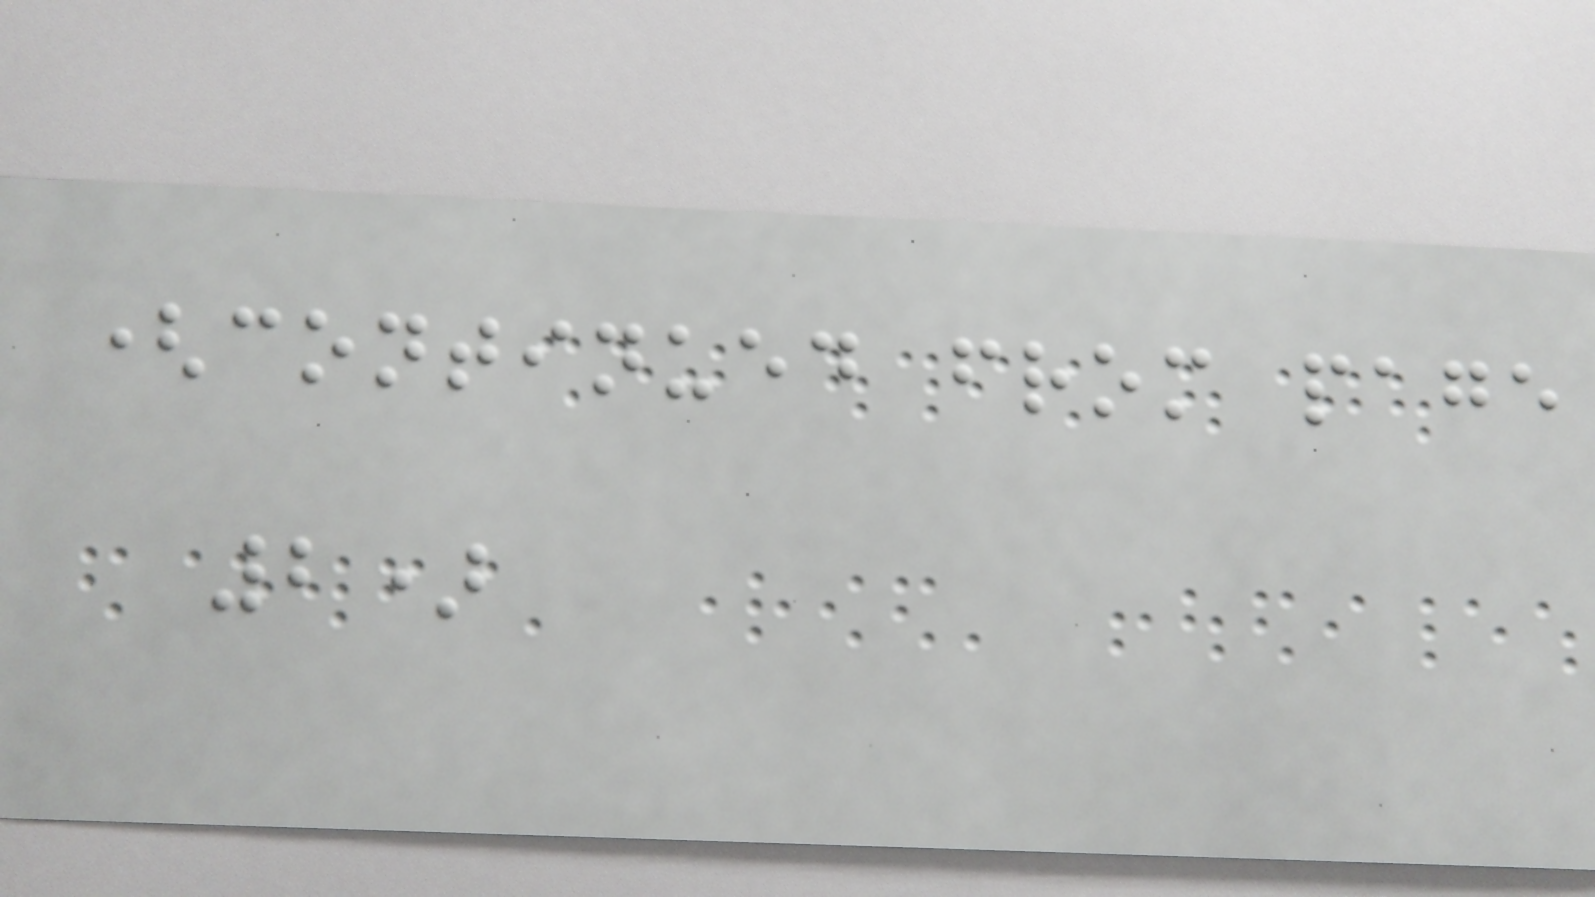(continued from page
2)
